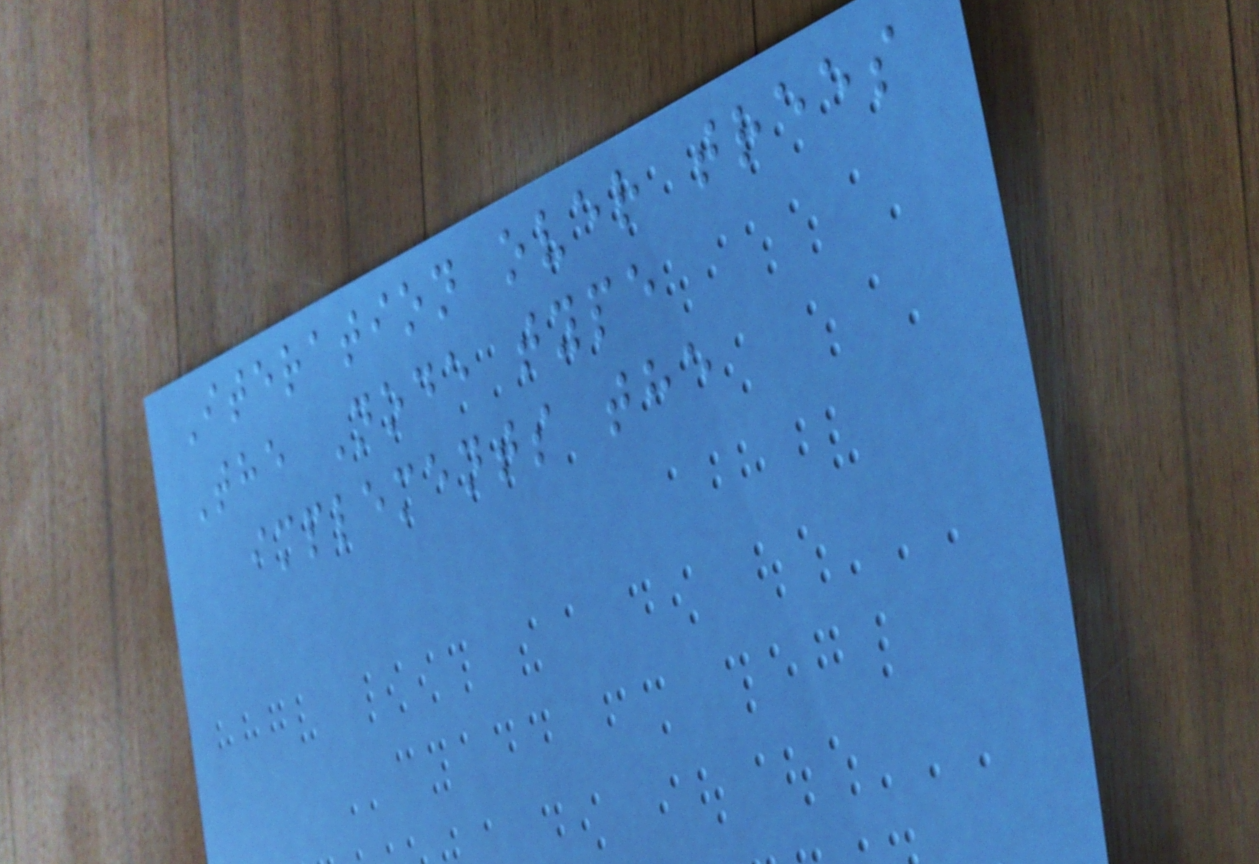Iteration over trees
The Node type
implements the
